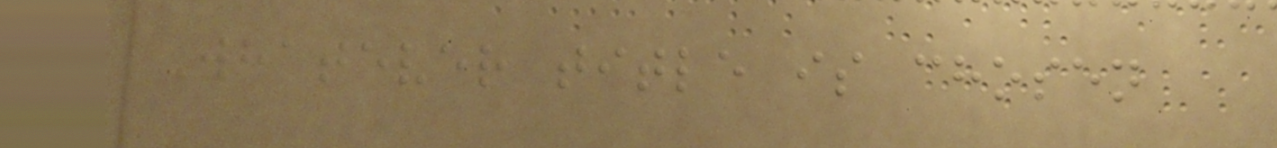Whatever title is chosen
